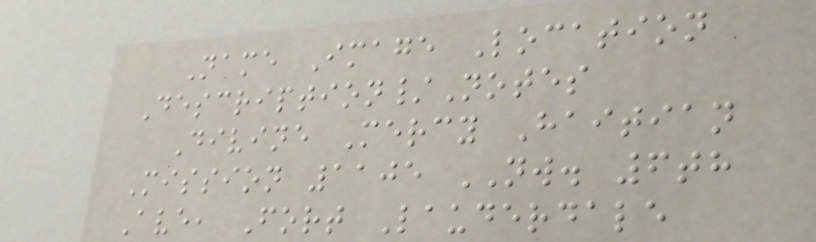Name Image Location
Description/Notes
Divine Mercy Haitian
Mission 1105 NW. 6th
Ave, Fort Lauderdale
